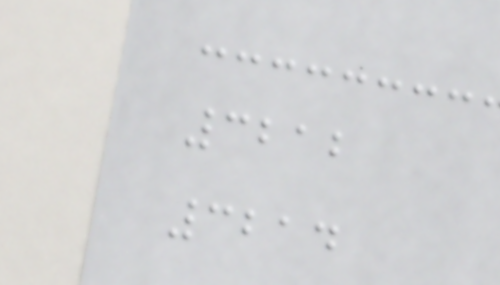3212
3214
